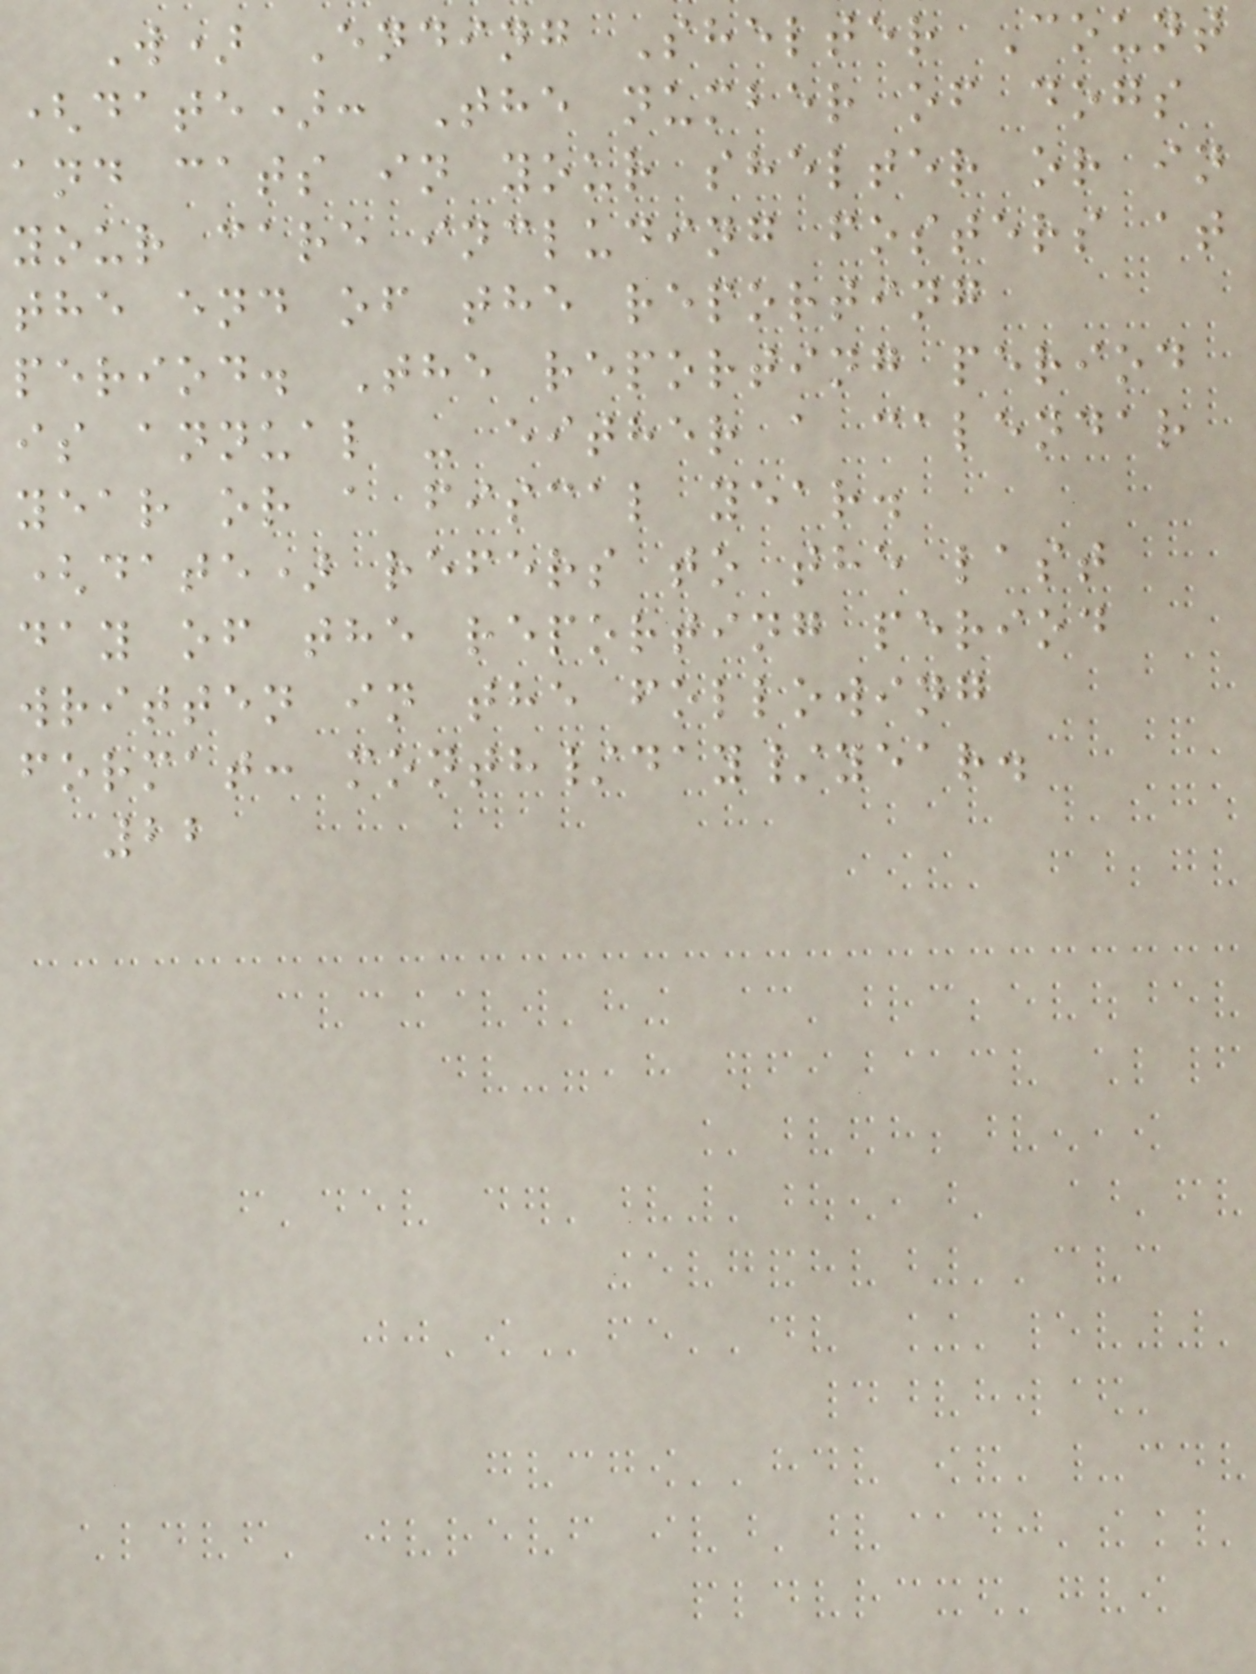W) Ending Shelter Count
(date): The number of dogs
and cats in your shelter or in
your care including fosters at
the end of the reporting
period. The reporting period
is annual - either a calendar
year or a fiscal year.
(date) refers to the last
day of the reporting period
written in the following
format: month/day/year.
22
